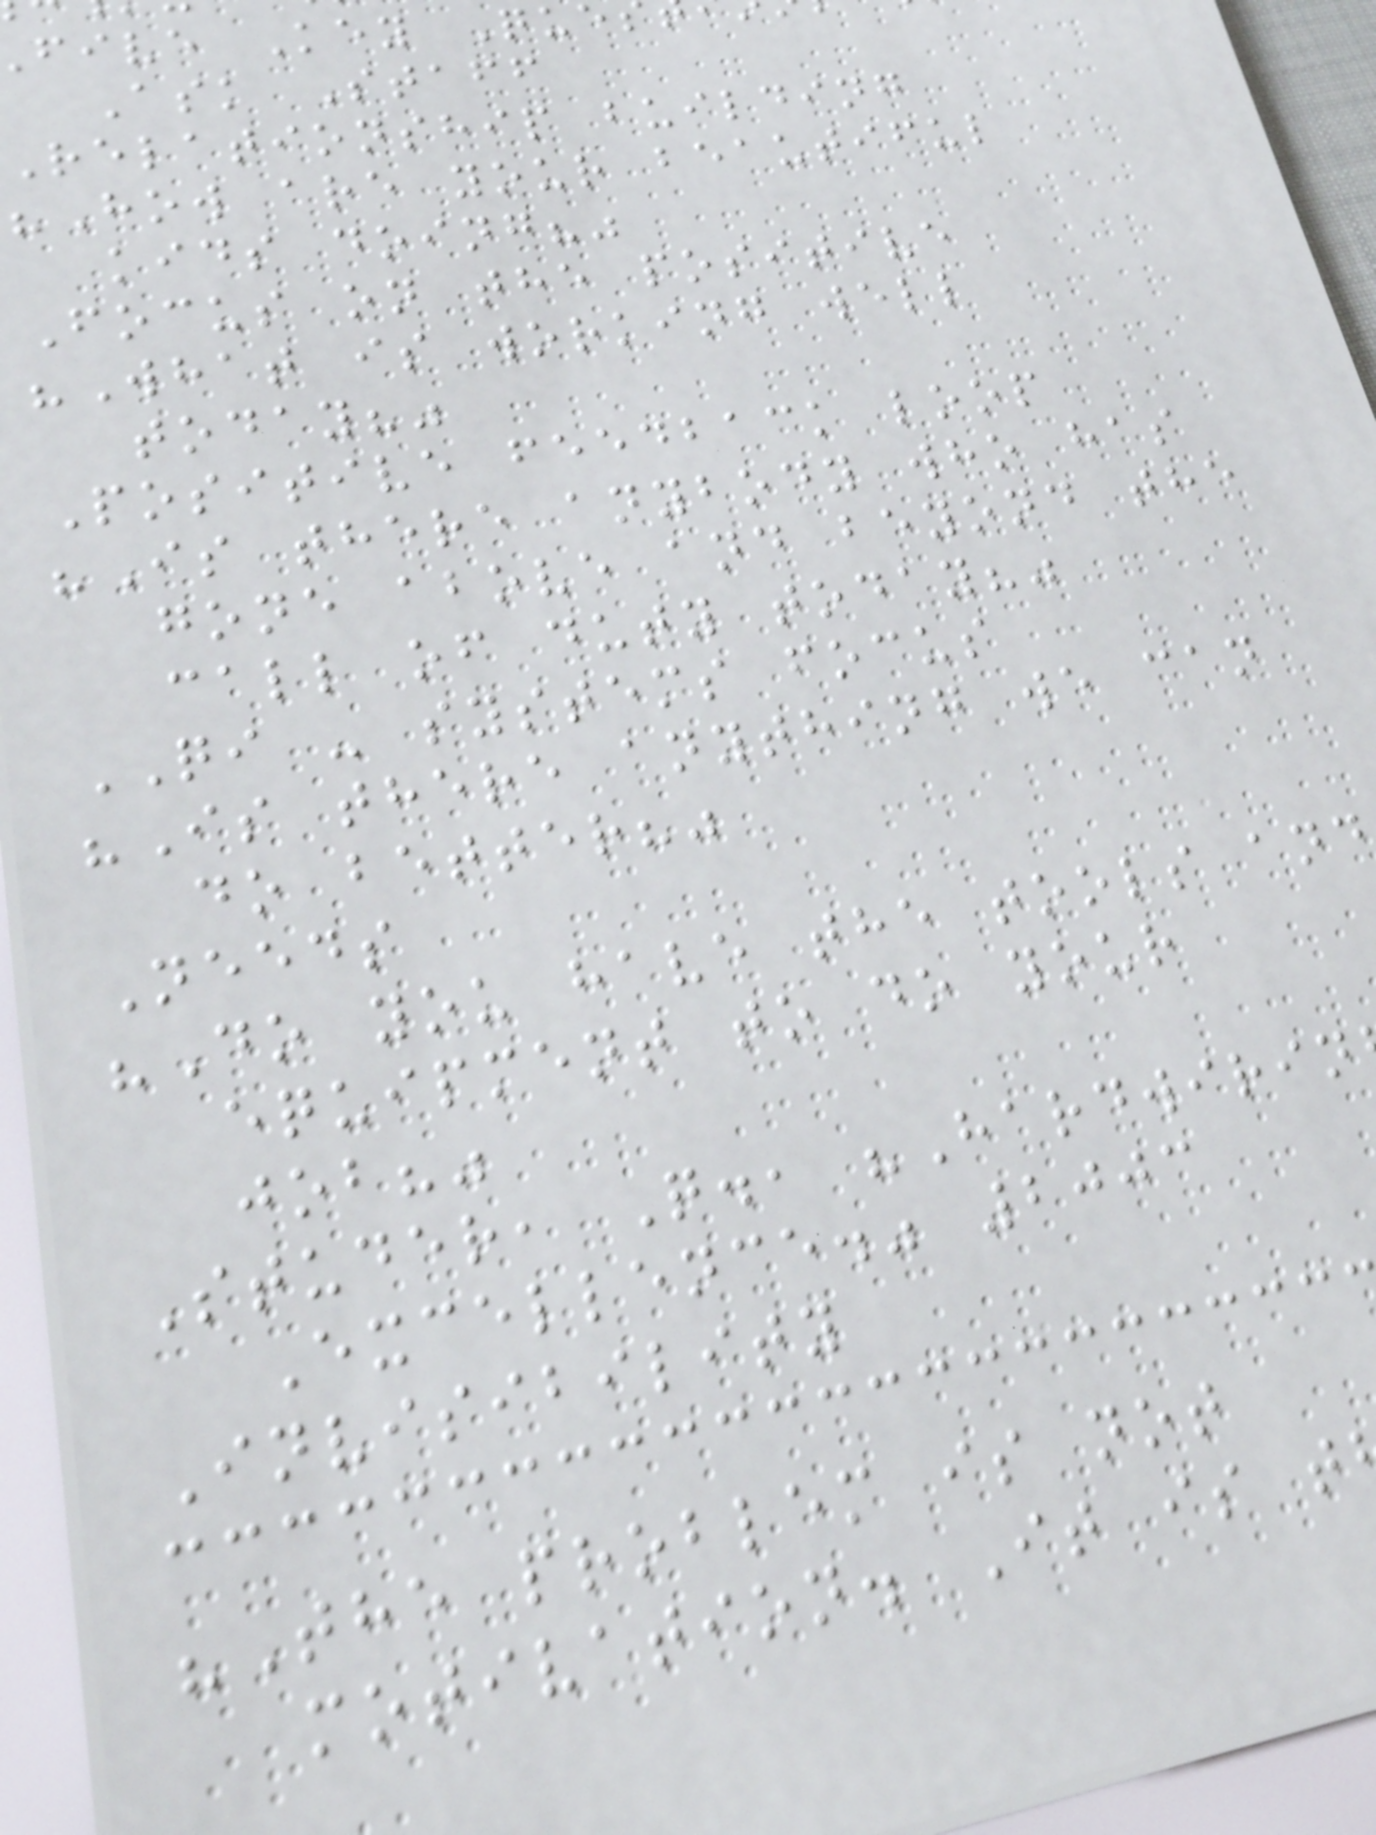five Key Que
Ask Staff
Relationship building
"How are your beautiful
kids doing?"
Focus on the positive
"What is working well
today?"
Positive feedback loop
"Is there anybody who has
gone above and beyond the
call of duty today?"
QI - systems focus
"Is there anything we can
do better?"
Needs
"Do you have the tools and
equipment to do your
job?"
Studer, Q., "Hardwirin
Excellence." 2003
Invisibility
"The problem is not
motivation. It is t
